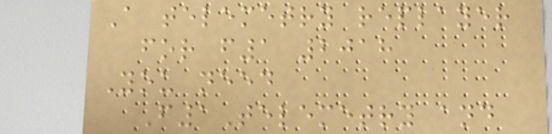A telemetry replayer
for f1 2018
You need
F1Telemetry and
